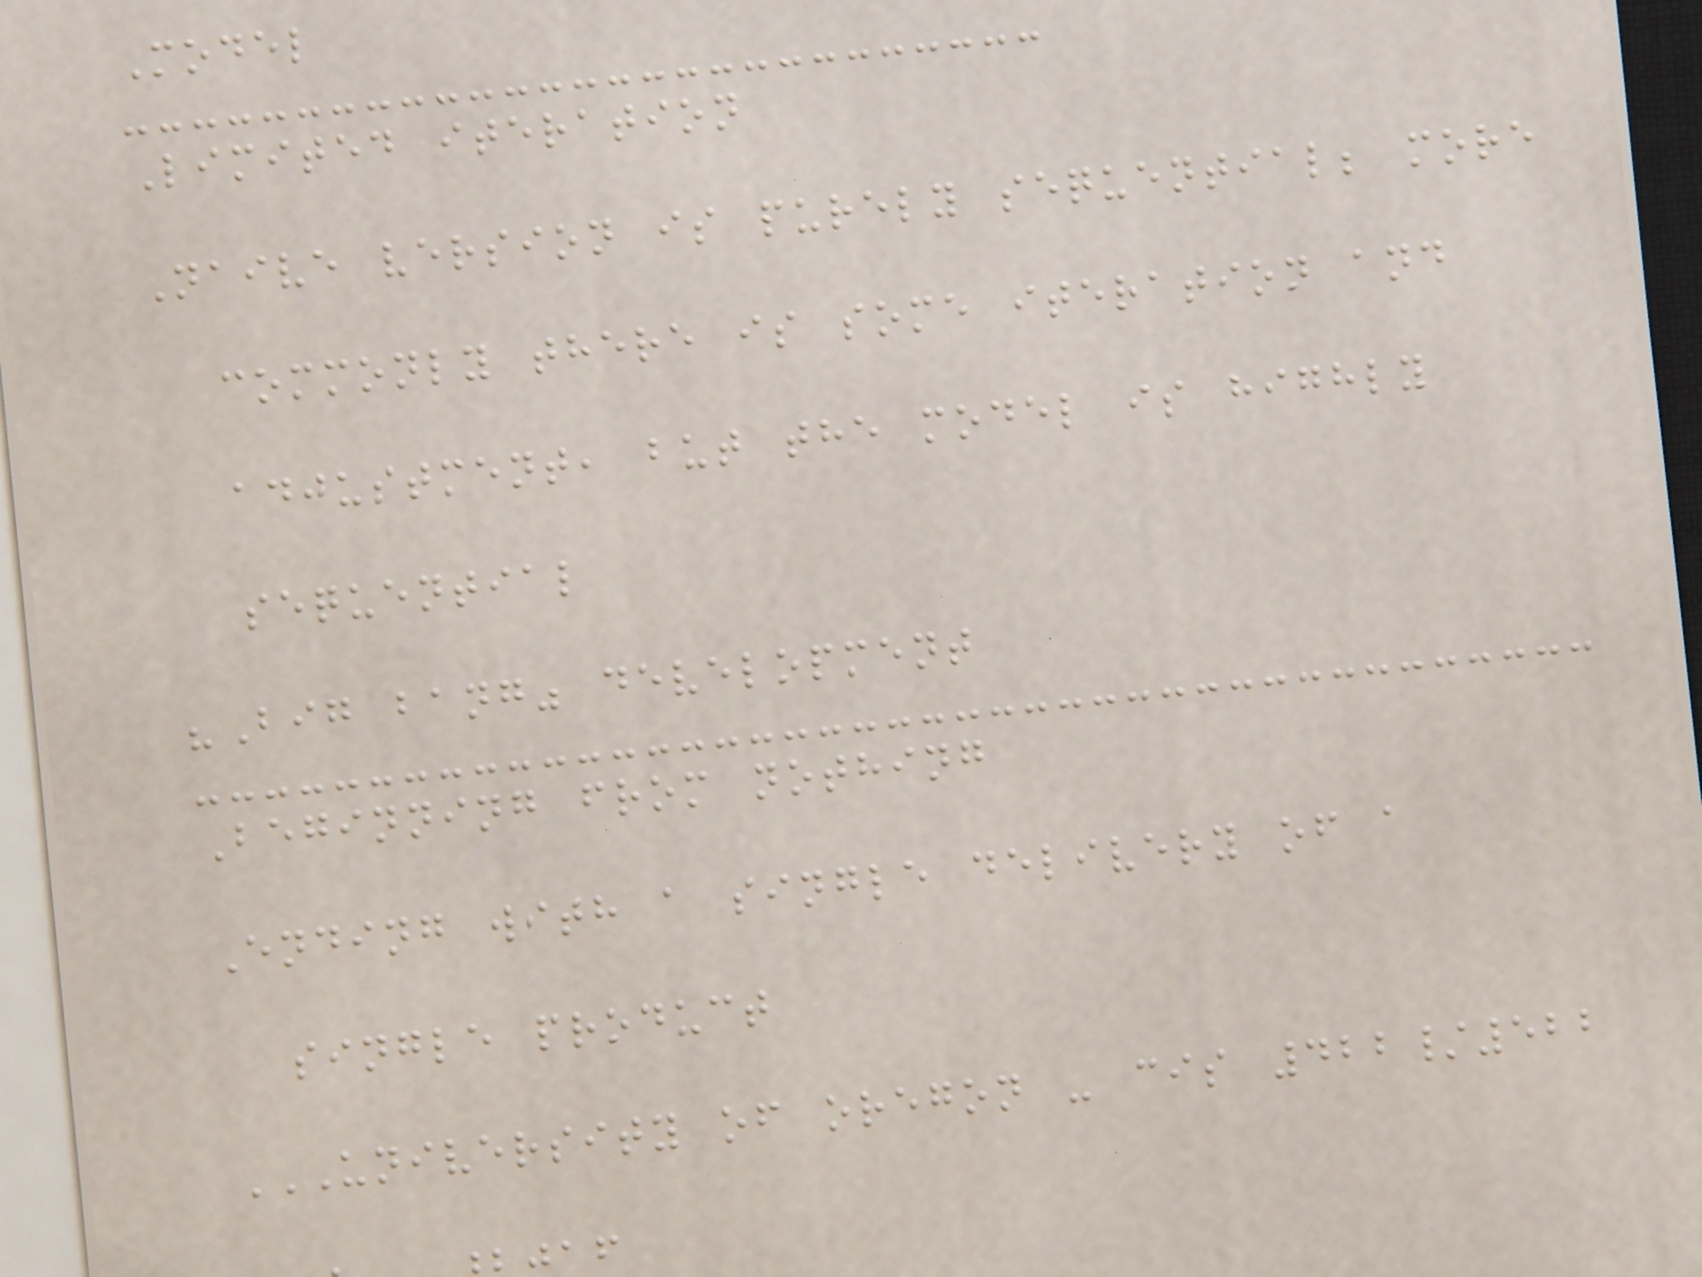Model
Limited iteration
Naive version is purely sequential; more
commonly there is some iteration and
adjustment, but the model is highly
sequential
"Big bang" development
Beginning from nothing
Ending with a single delivery of a
single product
UNIVERSITY OF OREGON - CIS 422/522
